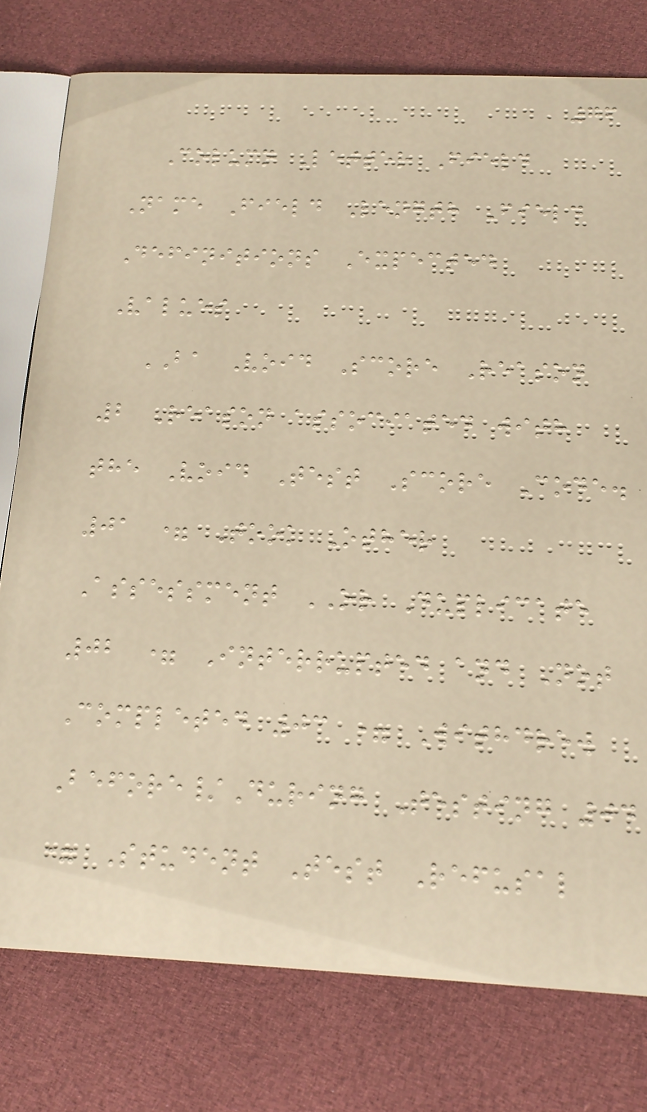76
Column Letter Field
Name Field Length Field
Definitions Expected
Values
BA Void Score Reason
2 Reason associated with
the Void Test Score Code.
01 = Took Other
Assessment OR Duplicate
02 = Interrupted and Not
Completed 03 = Withdrew
Before/During Testing 04
= Student Test Refusal
